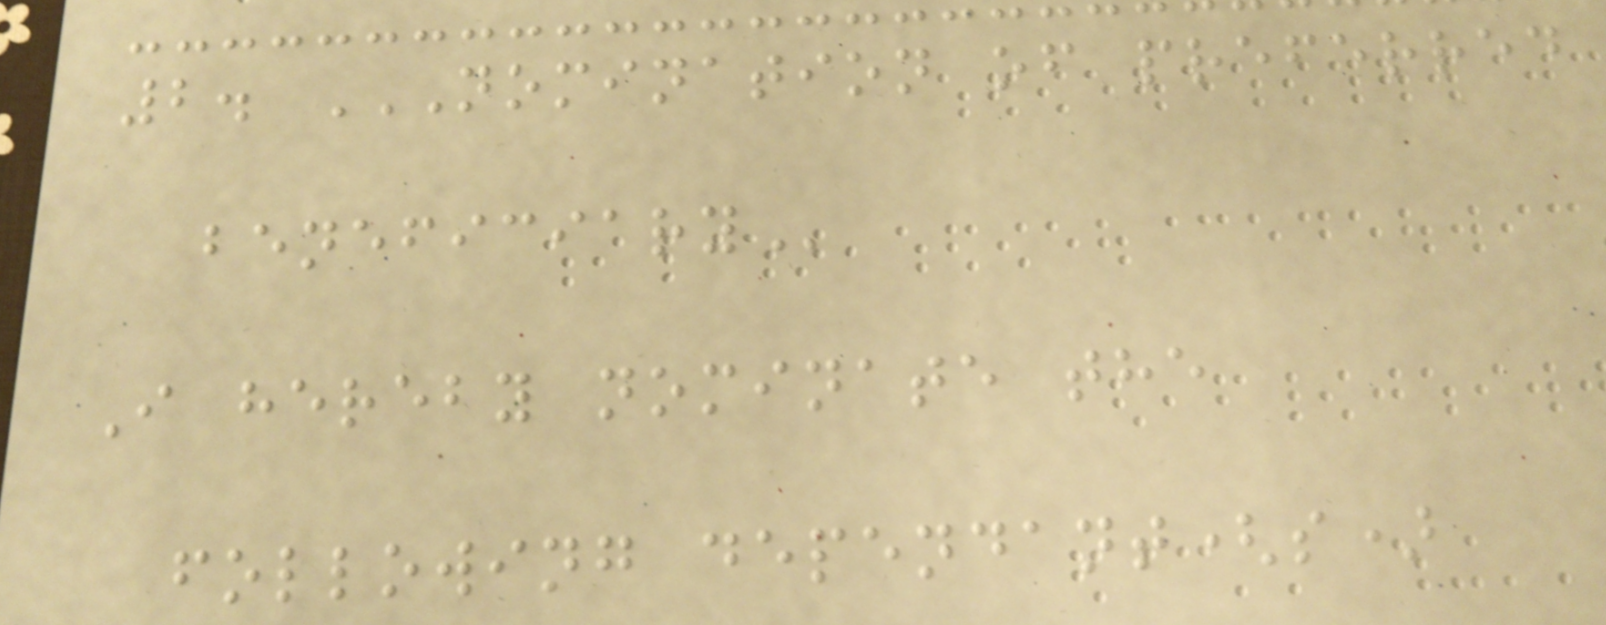2. NOMINATION OF PREFERRED
BENEFICIARY
I hereby nominate the
following dependant(s)
